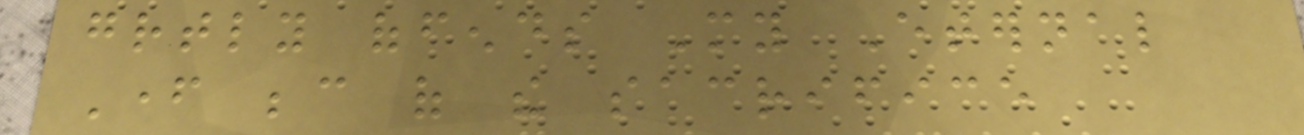greatly offends My Eternal
Father because of the sacrifice
